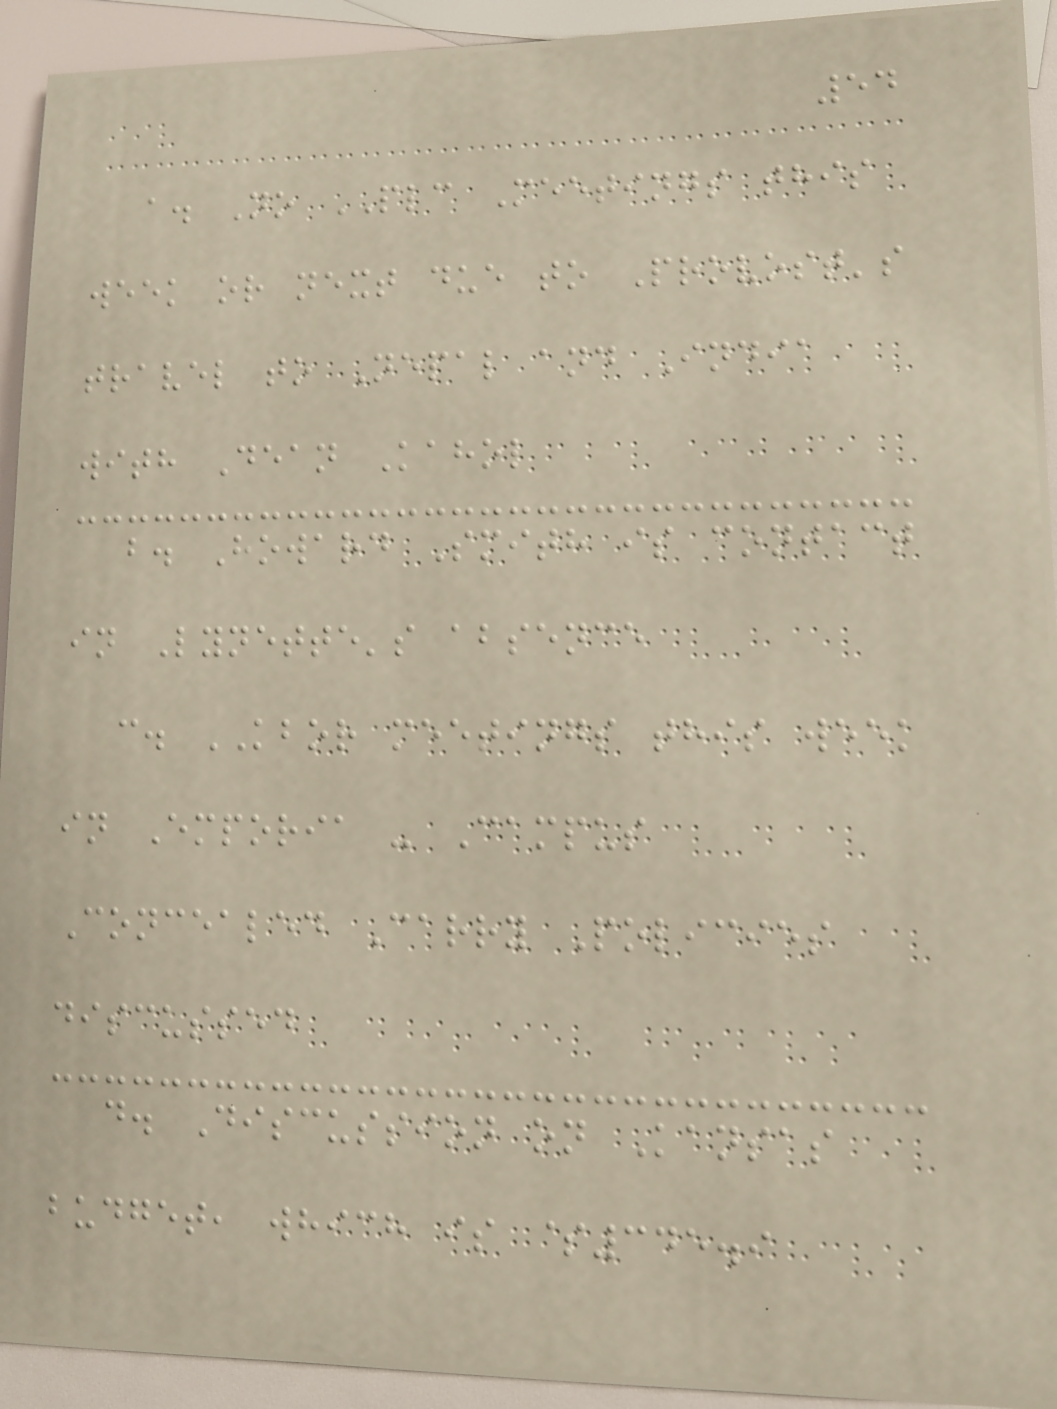54
a. No PLC Meetings this
week or next due to Provost's
travel to Nepal and India
with Dean Kahol
b. Howard Smith is contact
in Lynette's absence
c. KBOR meetings this week
in Emporia - Campus
Concealed Carry Policies
discussed
d. Discussion on Kansas
budget, which is $345.9
